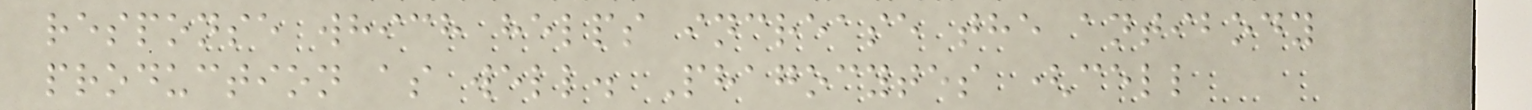response which helps increase the antibody
production as well. Phagocytes (cell
